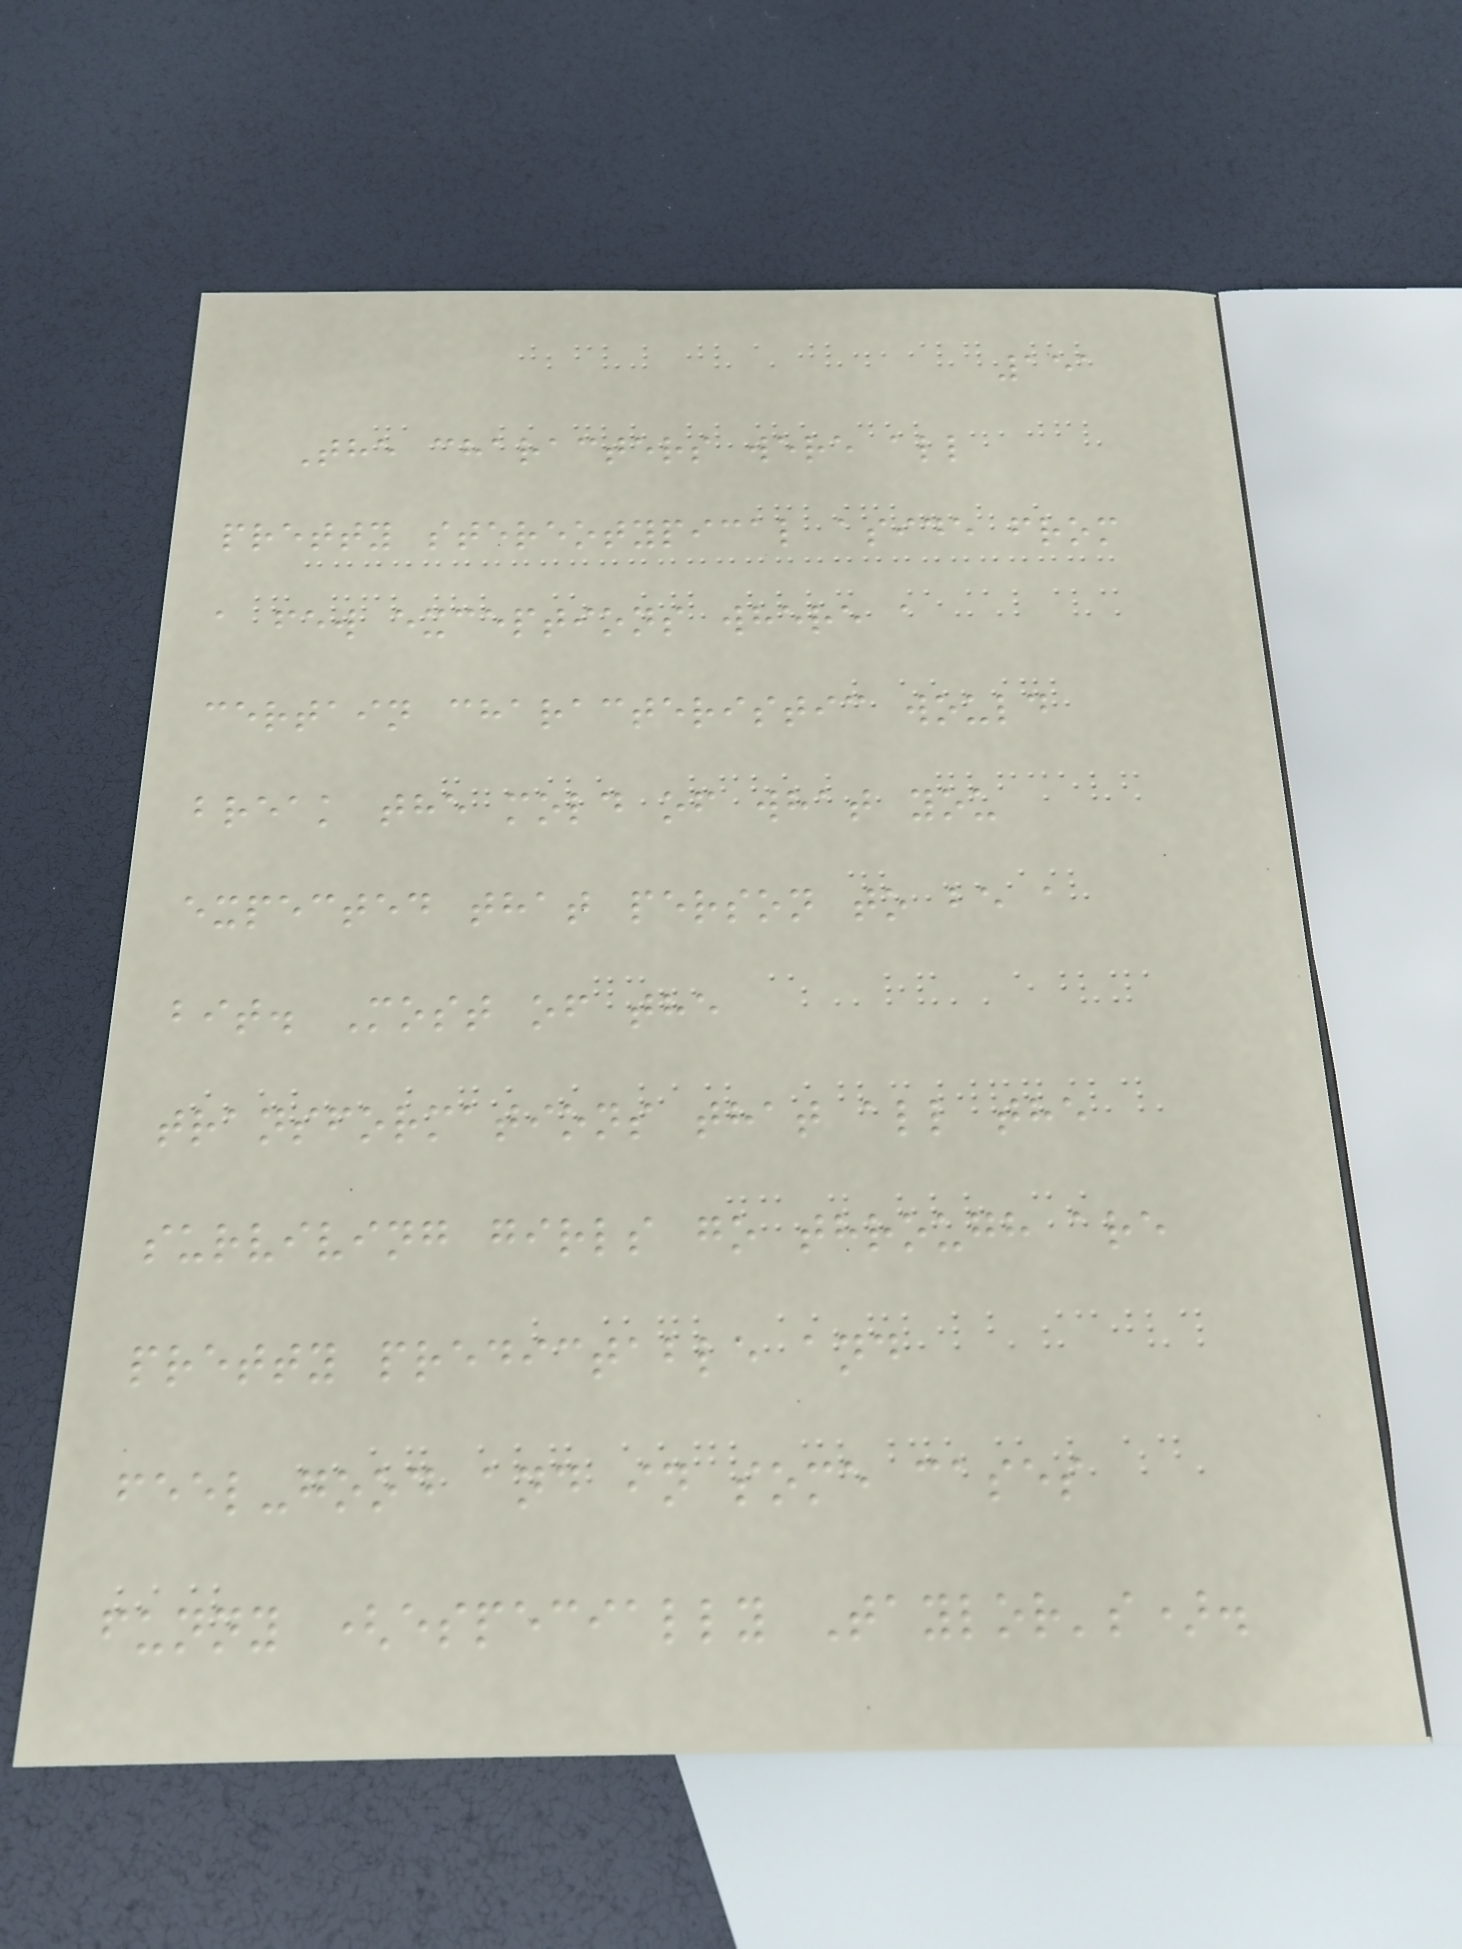151
The characters were all
pretty stereotypical aside from
a few exceptions where a
certain characteristic would
break the mold of what you
expected that person to be a
bit. Most of the
transformations that all the
surviving girls go through are
pretty predictable and
feel-good and in some cases
funny (especially Taylor's).
